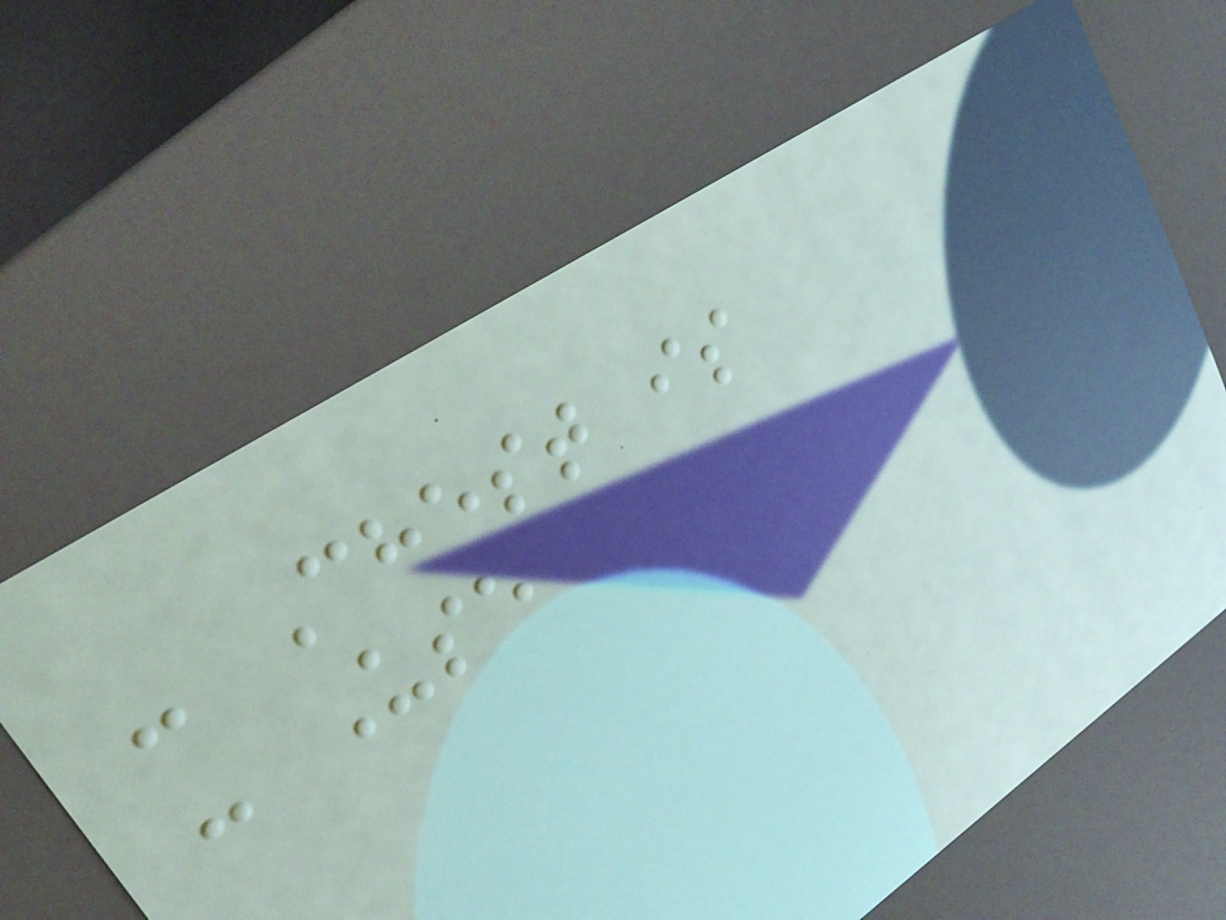- Chest is
- Use
